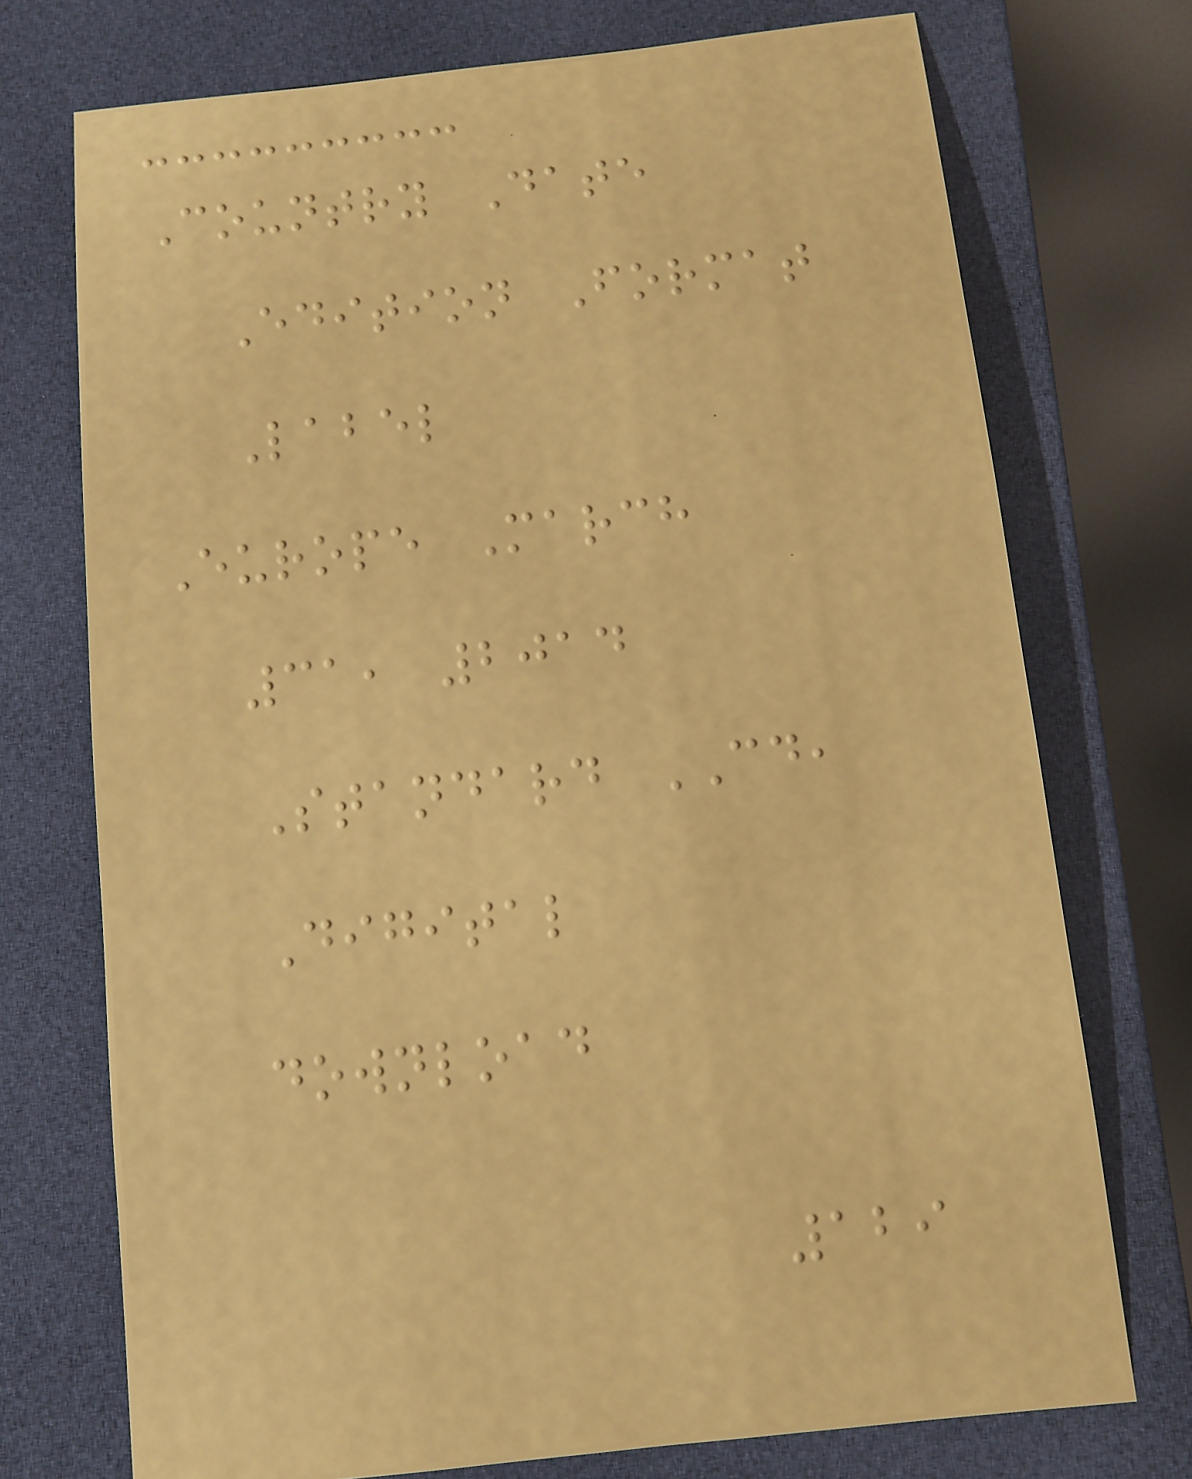Country Date
Edition Format
Label
Europe March
31, 2014
Standard CD,
Digital
download
129
